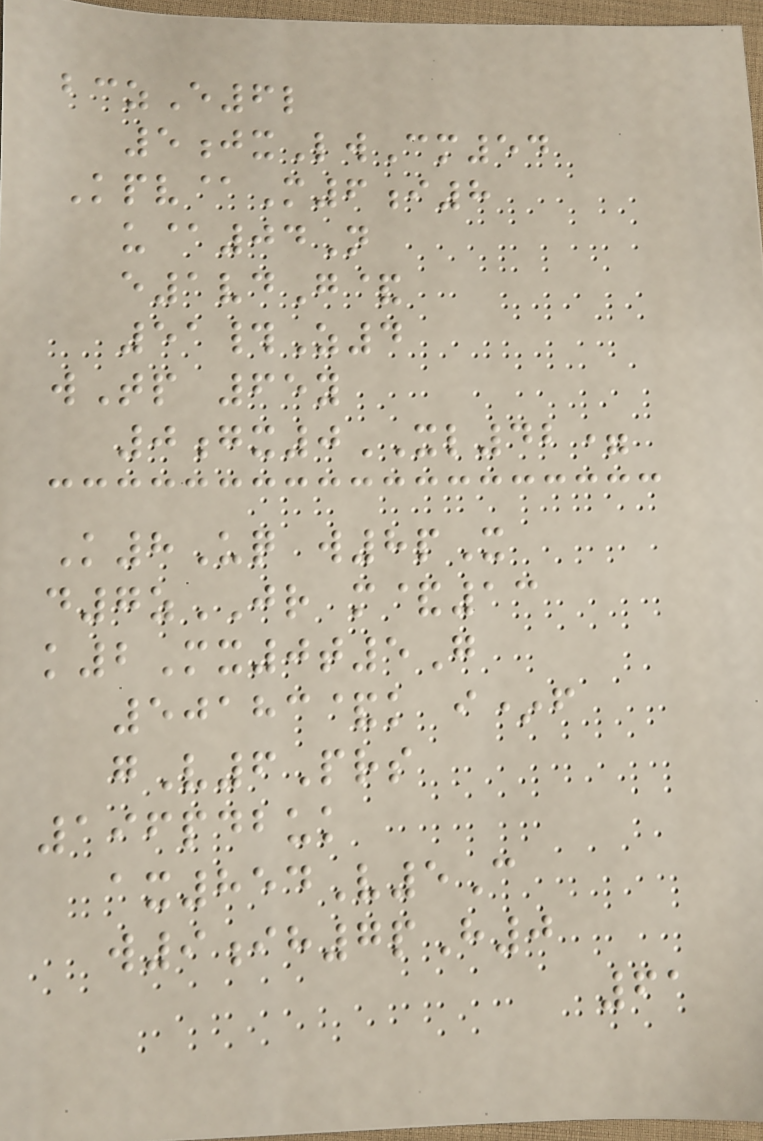bczE6l
5jxLwCm54
Kpv@M6i8
u@04N
e1vdG&
51#Z4
wTp 65y
0gx0XL42=
K8Uq w8pX
d7zJR m&13
k2Mx0t5G
50183&k i*f
gV6Prs
196pdbuk
ax854V5C
w9ih7pH0
61
